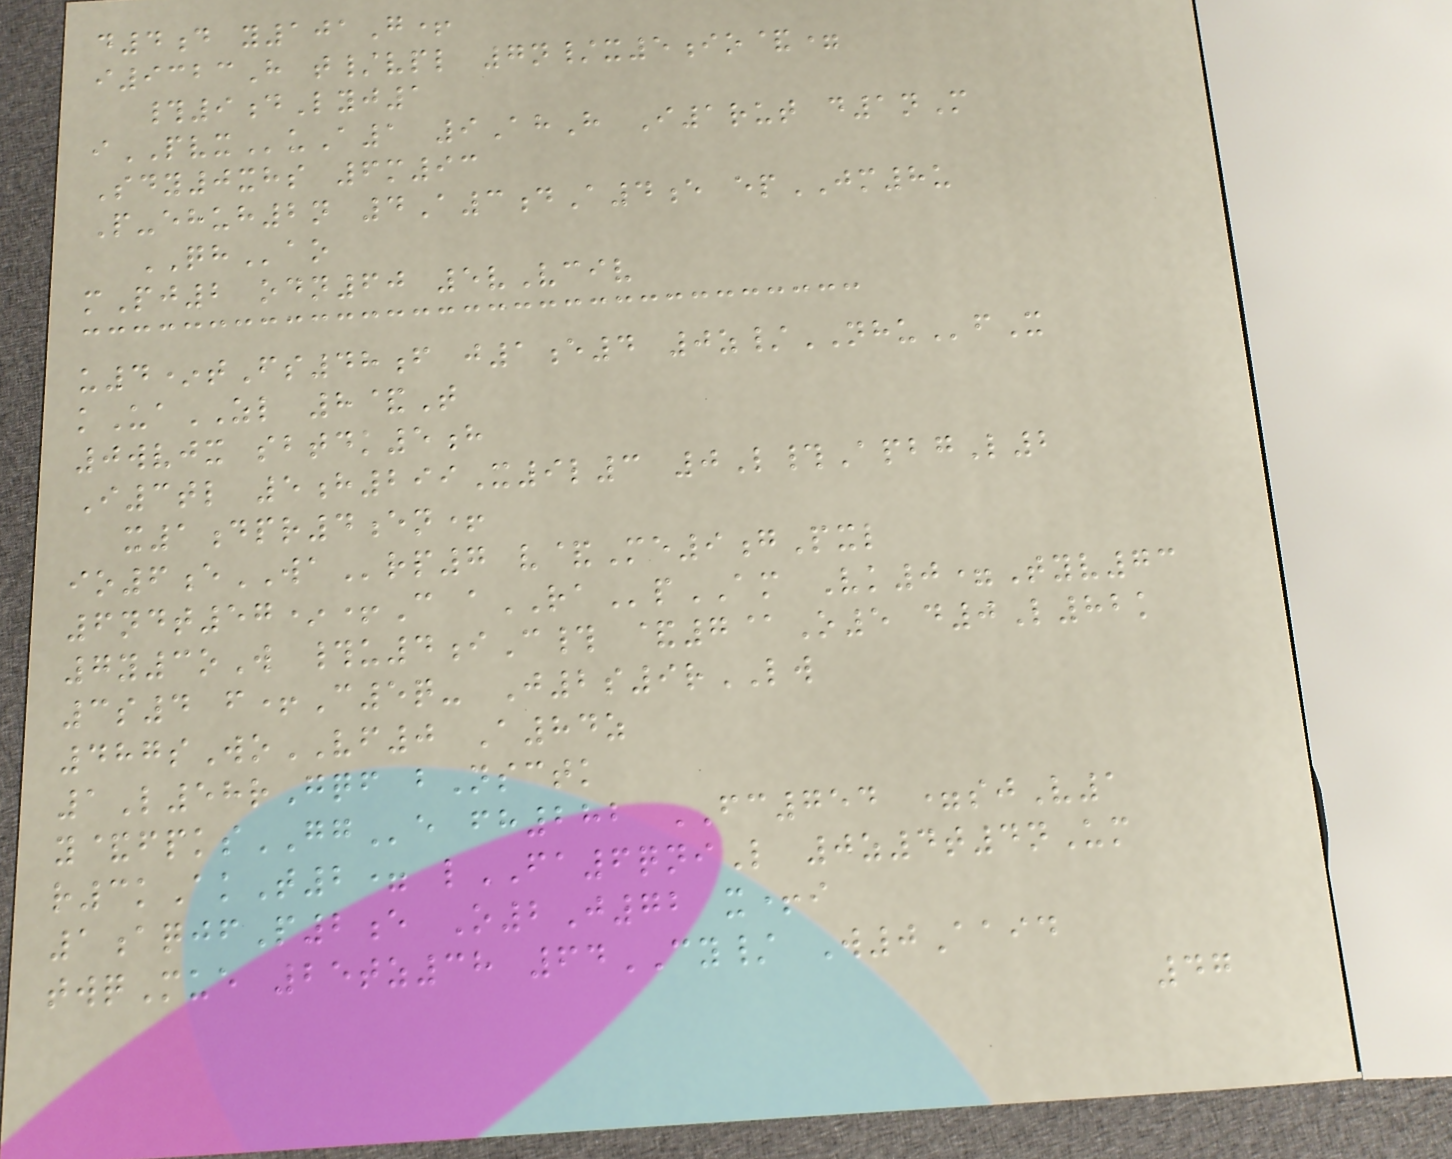d4d y101G+
i9323H t/vpl 7n/x5io&=
#9dLyj1
iPVXuA1 9AhH I1rut d1nM
Sdy0xhs 6m93
P-ehuh2n 4A3dA4e epJM8u
QHao
mPj2 odn60 5vVciv
u4*tFs48f j1e4 0z/NHUfX
kUaZL 8&T
0wvjx sbtdk5h
I3tl 5h299X9l3 0L#ApbgL2
x1dpr4en+
io6eWArp7 v&Me9gPxl
6ndt57*+C aRApAM Vk0=Tyv73
7y3oW #u4iC# &7@O5 d0L82k
3s4 f+C5q- J2s9rLW
487sWoVF0 A84z
1L58rGqf bNsctk
y&fpksGGe fh282 FC754 =sjV1
r3kAkT2= lFA6qniL 0z4t4nUm
1aqjfP2e O2J72 x+i
twqMue 25tz38 64CY/ W0Aaid
47
